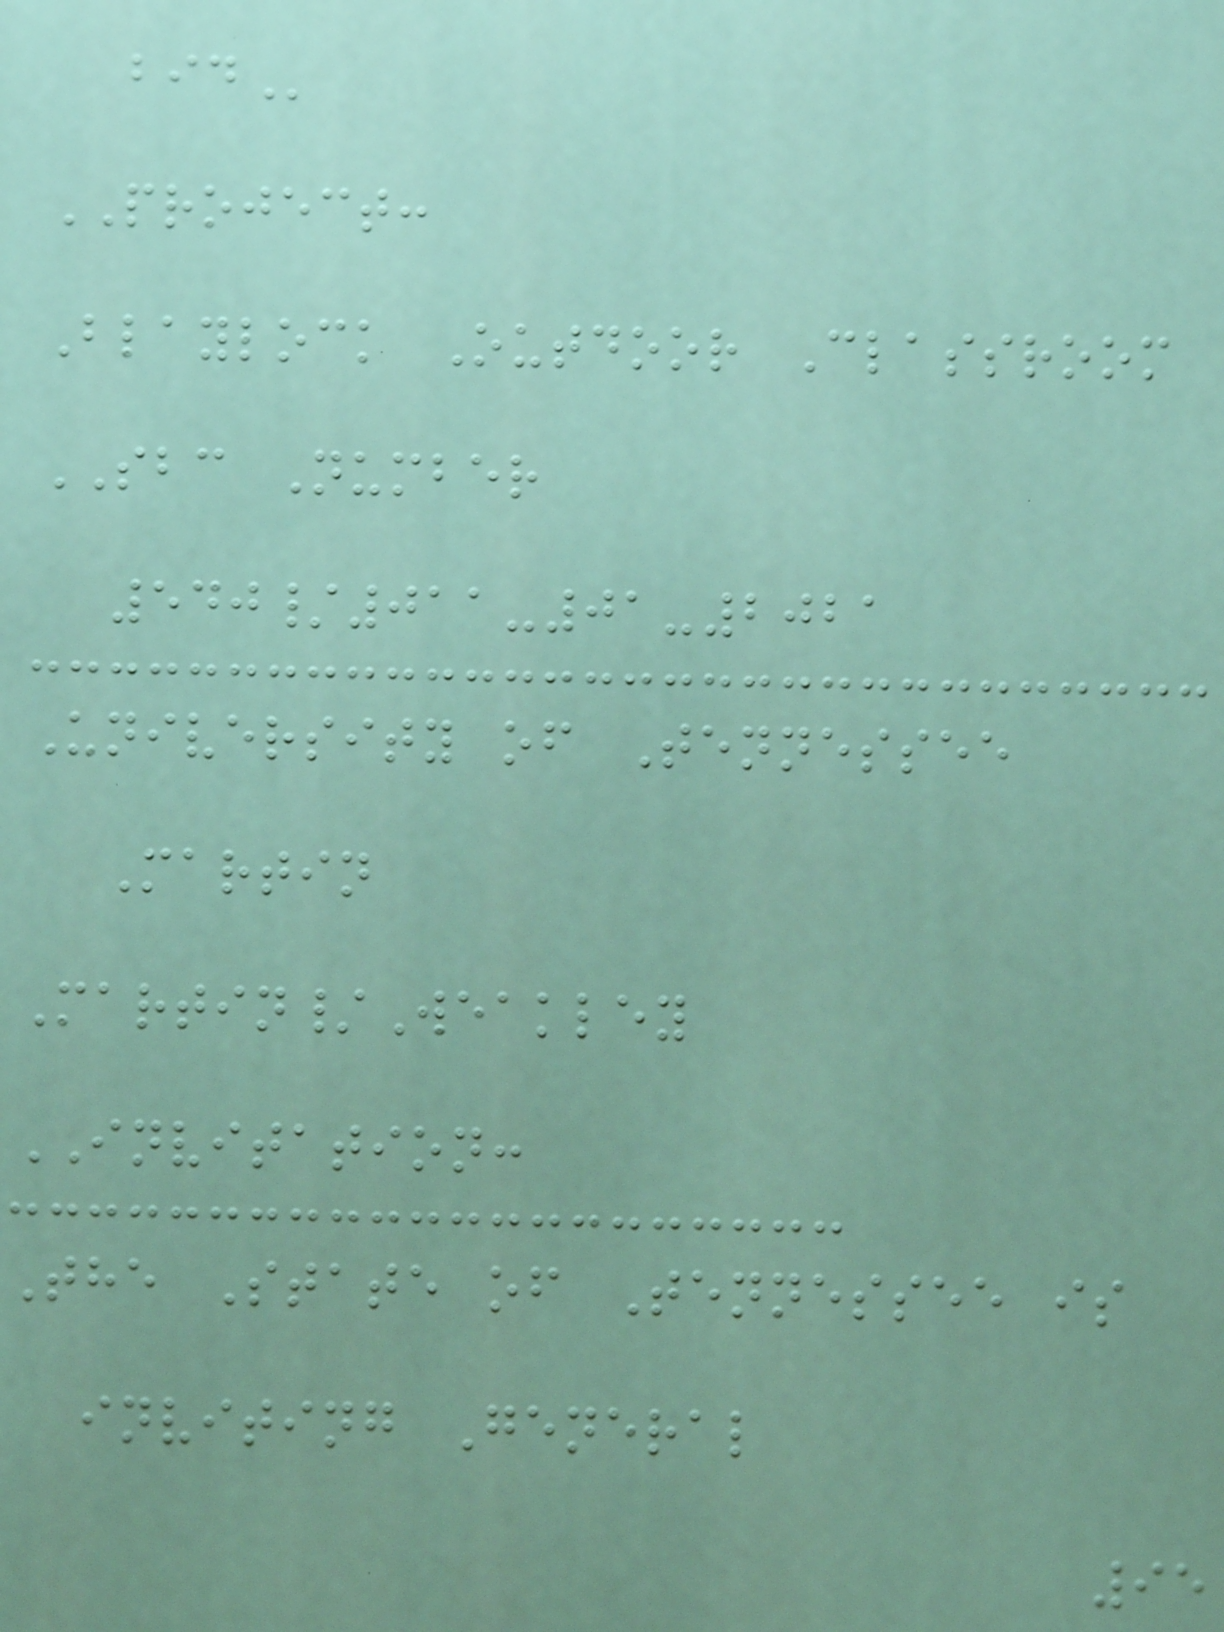PROJECT:
Blaylock Outdoor Classroom
SBC Number
540/011-01-2021
University of Tennessee
Martin
Martin/Weakley
INVITATION:
The State of Tennessee is
inviting General
95
